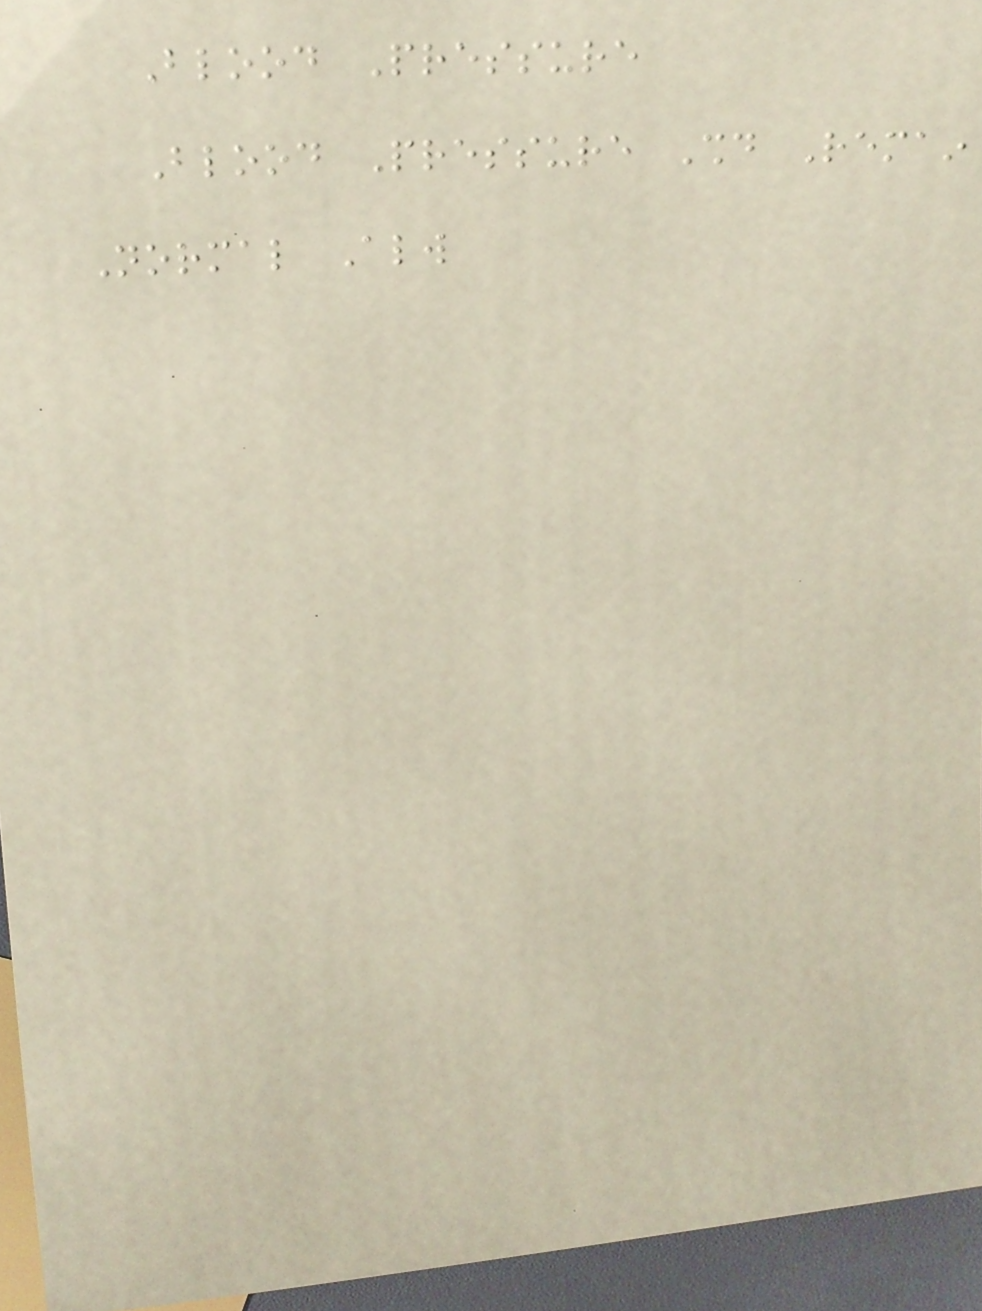Blood Pressure
Blood Pressure Should Remain
Normal Always
